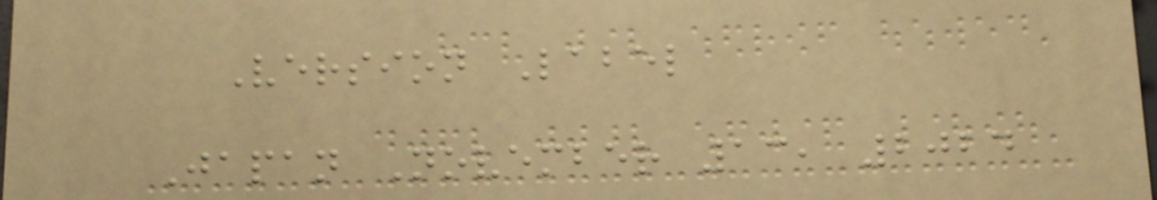Version Label
Japan November 13, 2024
